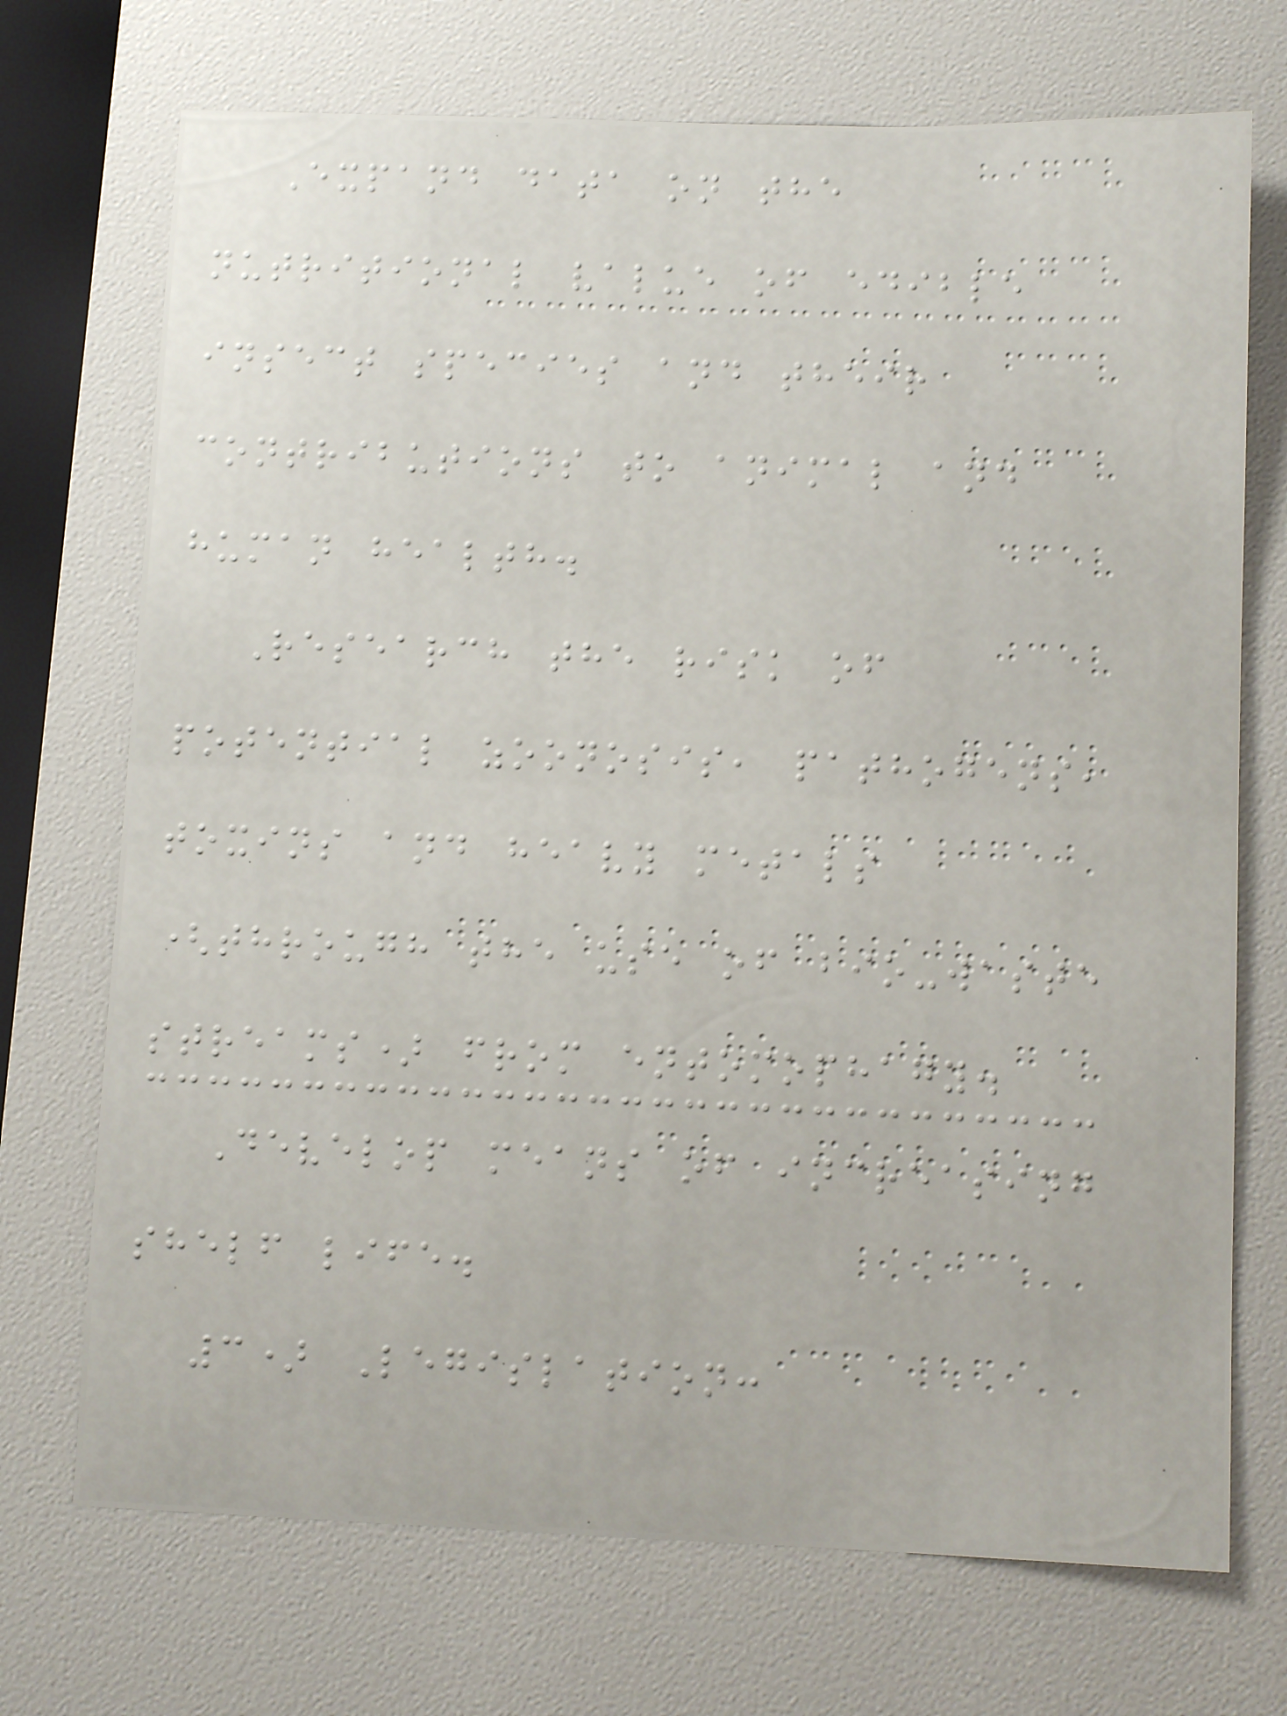Expand data on the
nutritional value of edible
insect species and their
contributions to animal and
human health.
Research the risk of
potential zoonosis, pathogens,
toxins and heavy metals
(through the use of bio-waste
streams) from entomophagy.
Develop means of increasing
shelf life.
3) Legislation:
